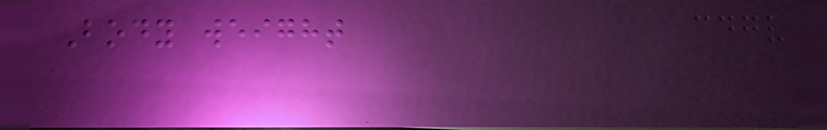Body weight
